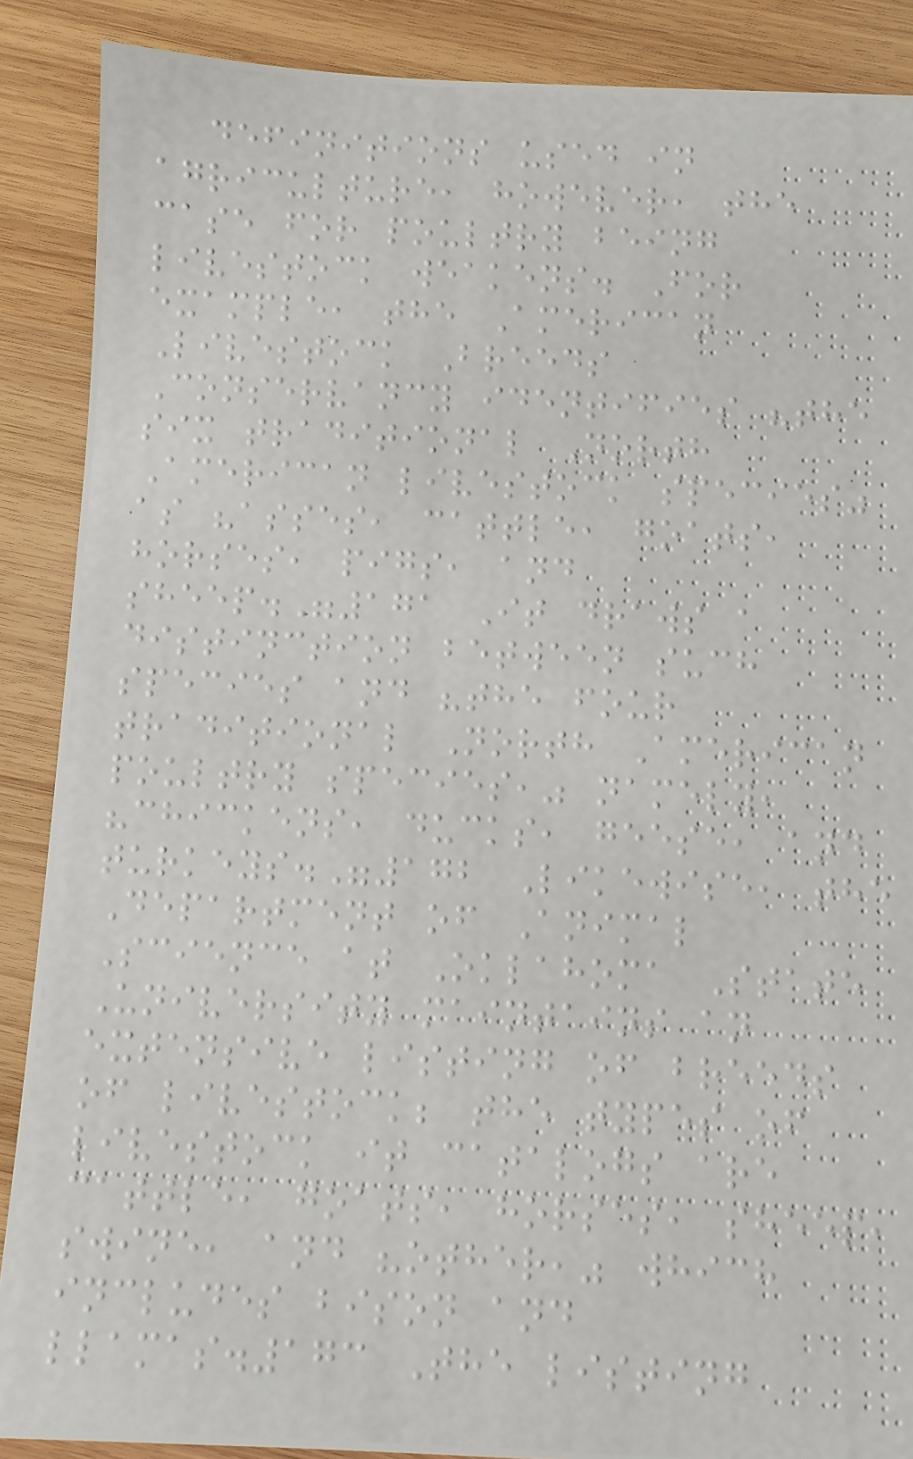definitions used in
agriculture, however, the
case for poultry being
livestock weakens. For
example, the American
Livestock Breeds
Conservancy identifies "the
six traditional North
American livestock species"
as "asses, cattle, goats,
horses, pigs, and
sheep."171 It draws a
distinction between such
species and "the four
traditional North American
poultry species," namely,
"chickens, ducks, geese, and
turkeys."172 Likewise, the
Department of Animal
Science at Oklahoma State
University maintains an
extensive listing of breeds
of livestock; the types of
livestock it catalogs are
cattle, goats, horses, sheep,
swine, and "other," which
includes bison and
llamas.173 The listing
